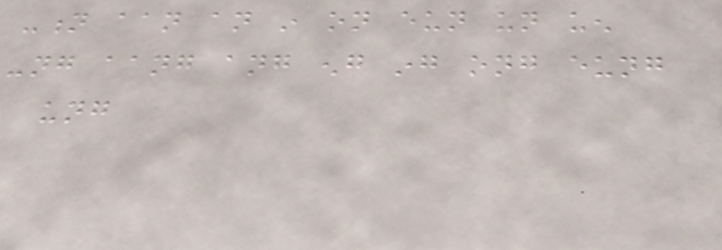-n aan an in on eun un uen
-ng aang ang eng ing ong eung
ung
